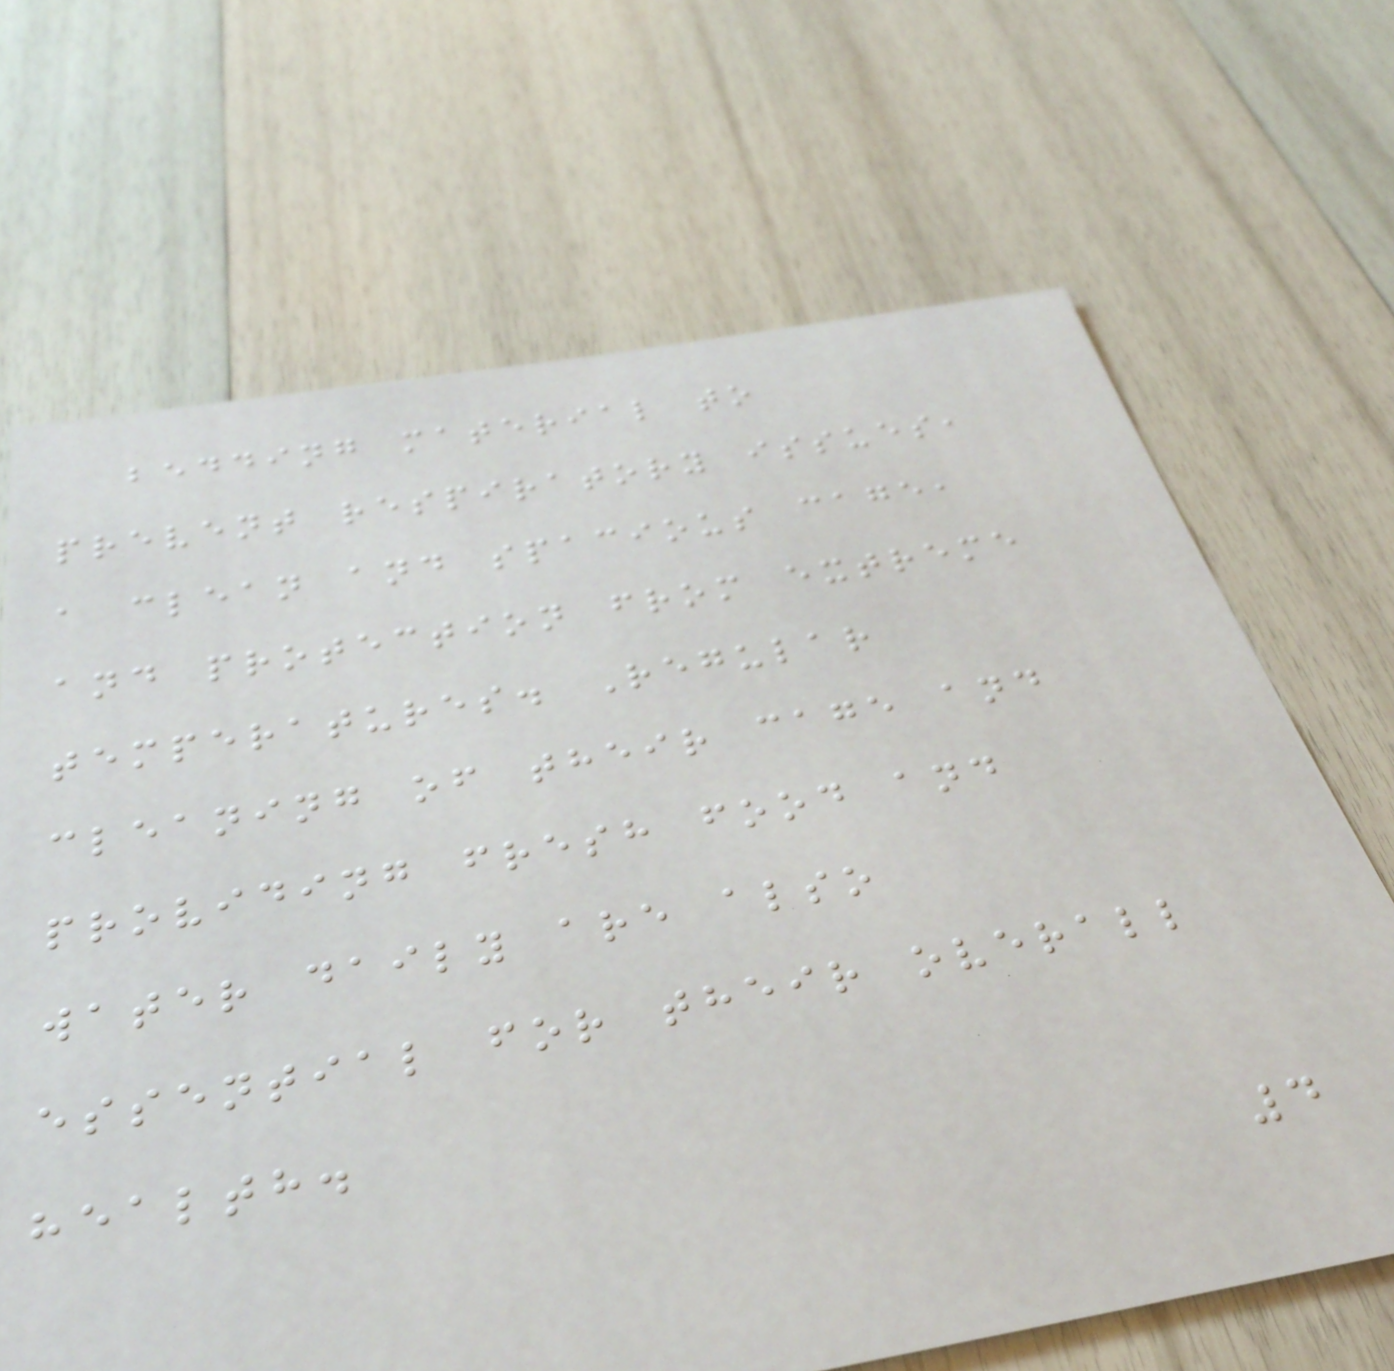bedding material to
prevent respiratory issues,
a clean and spacious cage,
and protection from extreme
temperatures. Regular
cleaning of their cage and
providing fresh food and
water daily are also
essential for their overall
health.
4
